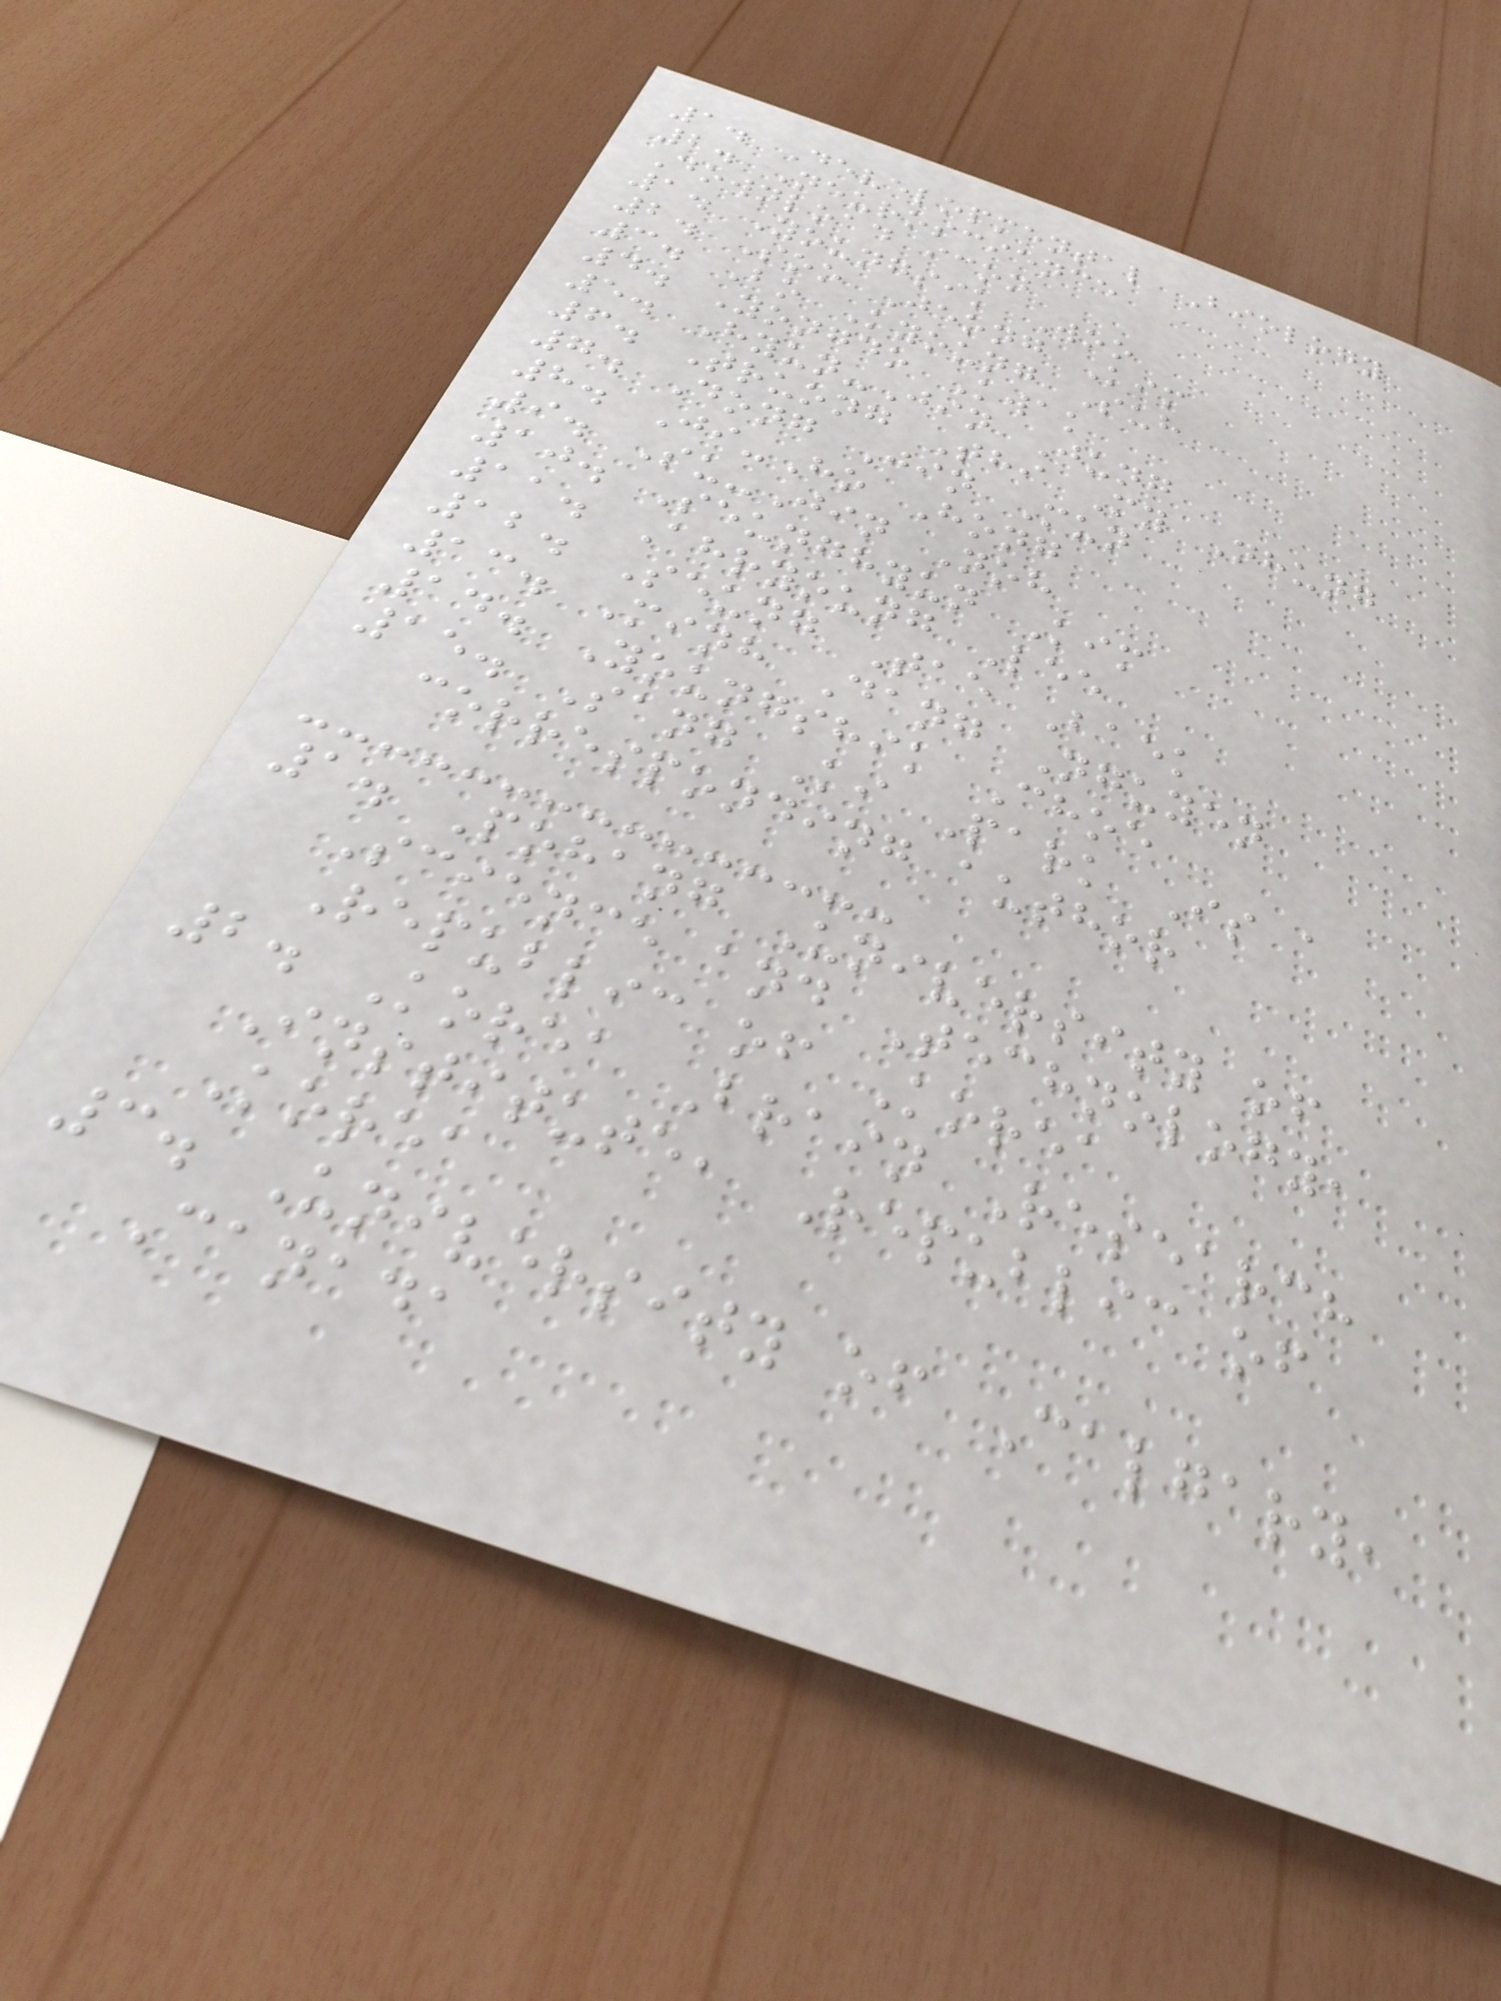1. Developmental Biology
2. Neuroscience
Download icon
1. Youngsik Woo
2. Soo Jeong Kim
3. Bo Kyoung Suh
4. Yongdo Kwak
5. Hyun-Jin Jung
6. Truong Thi My Nhung
7. Dong Jin Mun
8. Ji-Ho Hong
9. Su-Jin Noh
10. Seunghyun Kim
11. Ahryoung Lee
12. Seung Tae Baek
13. Minh Dang Nguyen
14. Youngshik Choe
15. Sang Ki Park Is a
corresponding author
1. Pohang University of
Science and Technology,
Republic of Korea
2. Korea Brain Research
Institute, Republic of
Korea
3. University of Calgary,
Canada
